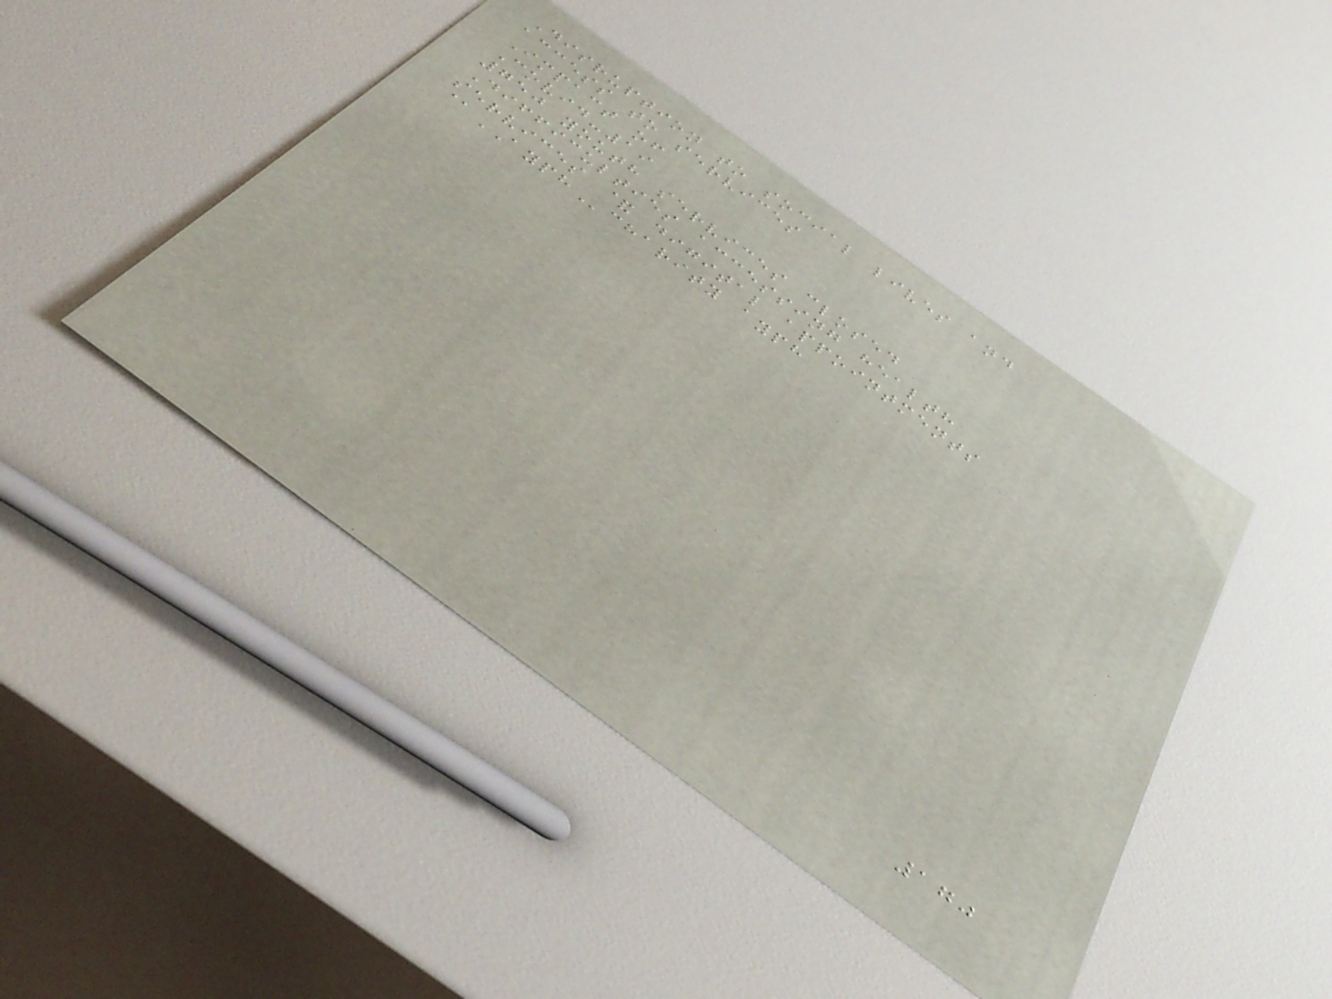Disruption to social lives and
access to services
Impact of
Covid-19
750 youth services closed
Difficulties accessing health
services & digital appointments
@AYPHcharity ayph
170
